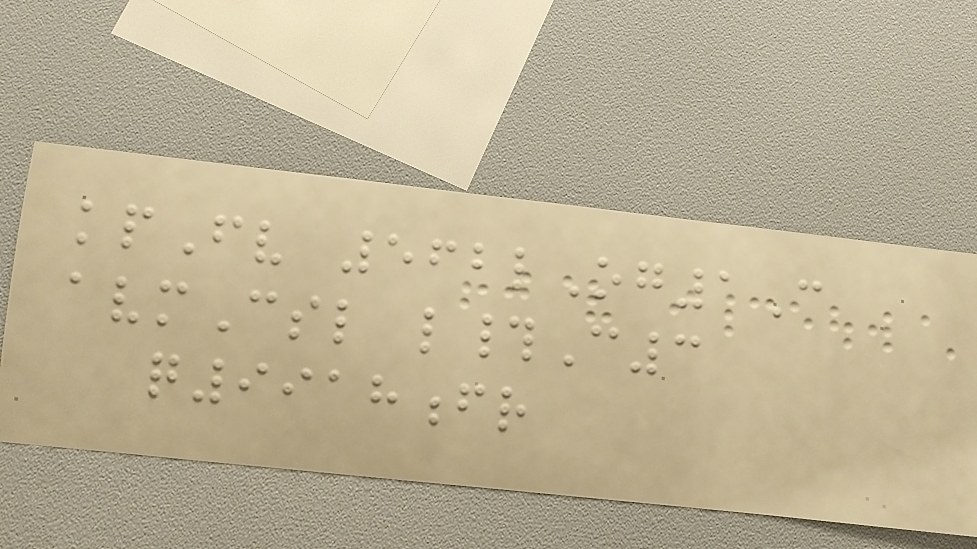kpFv 562lOg1C
avmCsl l#C3
q9918fr
